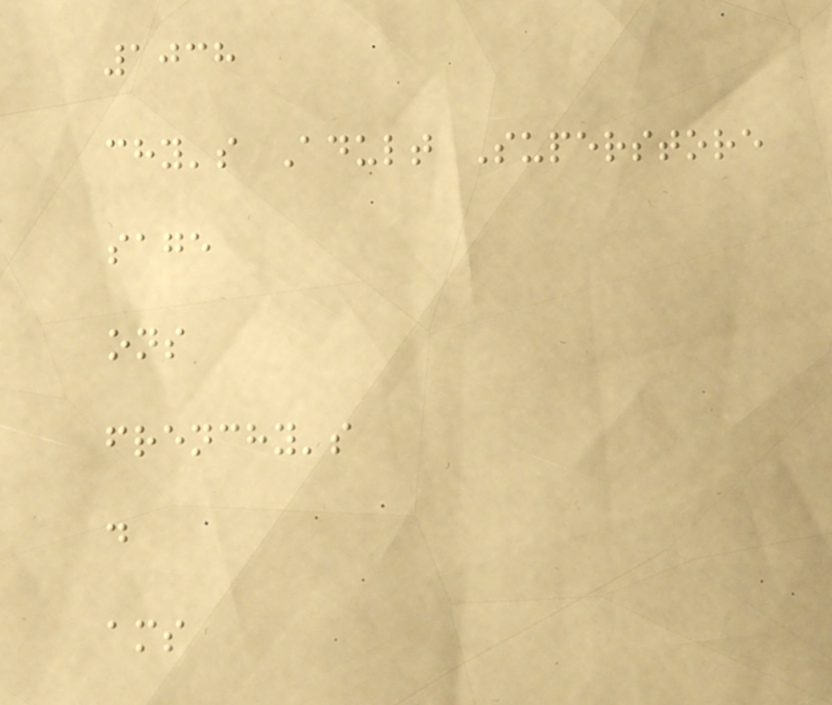1038
chy's Adult Superstore
sage
ons
frenchy's
d
ams
